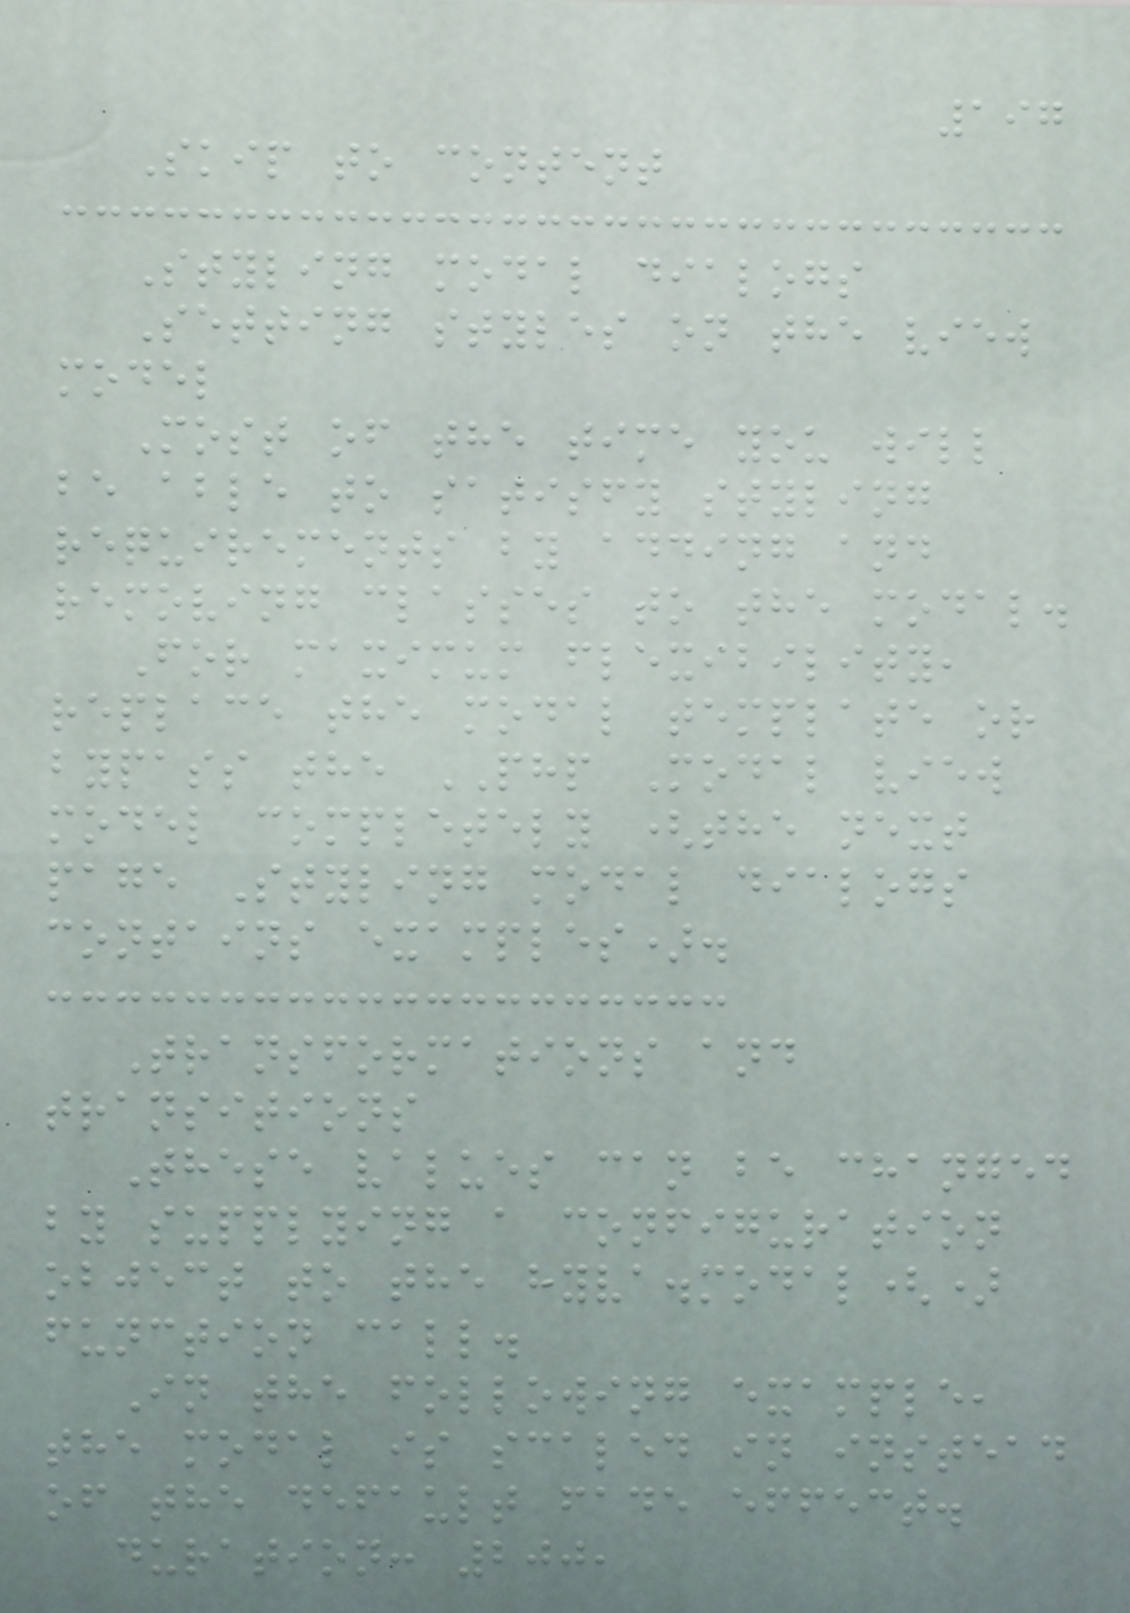197
Skip to content
Styling modal dialogs
Setting styles on the view
model
Most of the time you will
be able to satisfy styling
requirements by adding and
removing classes to the modal.
For maximum flexibility,
replace the modal template or
bypass the PHP Modal view
model completely (the next
page Styling modal dialogs
contains examples).
Transformations and
transitions
These values can be changed
by supplying a configuration
object to the hyva.modal()
function call.
In the following example,
the modal is scaled in instead
of the default fade effect.
duration: 200,
